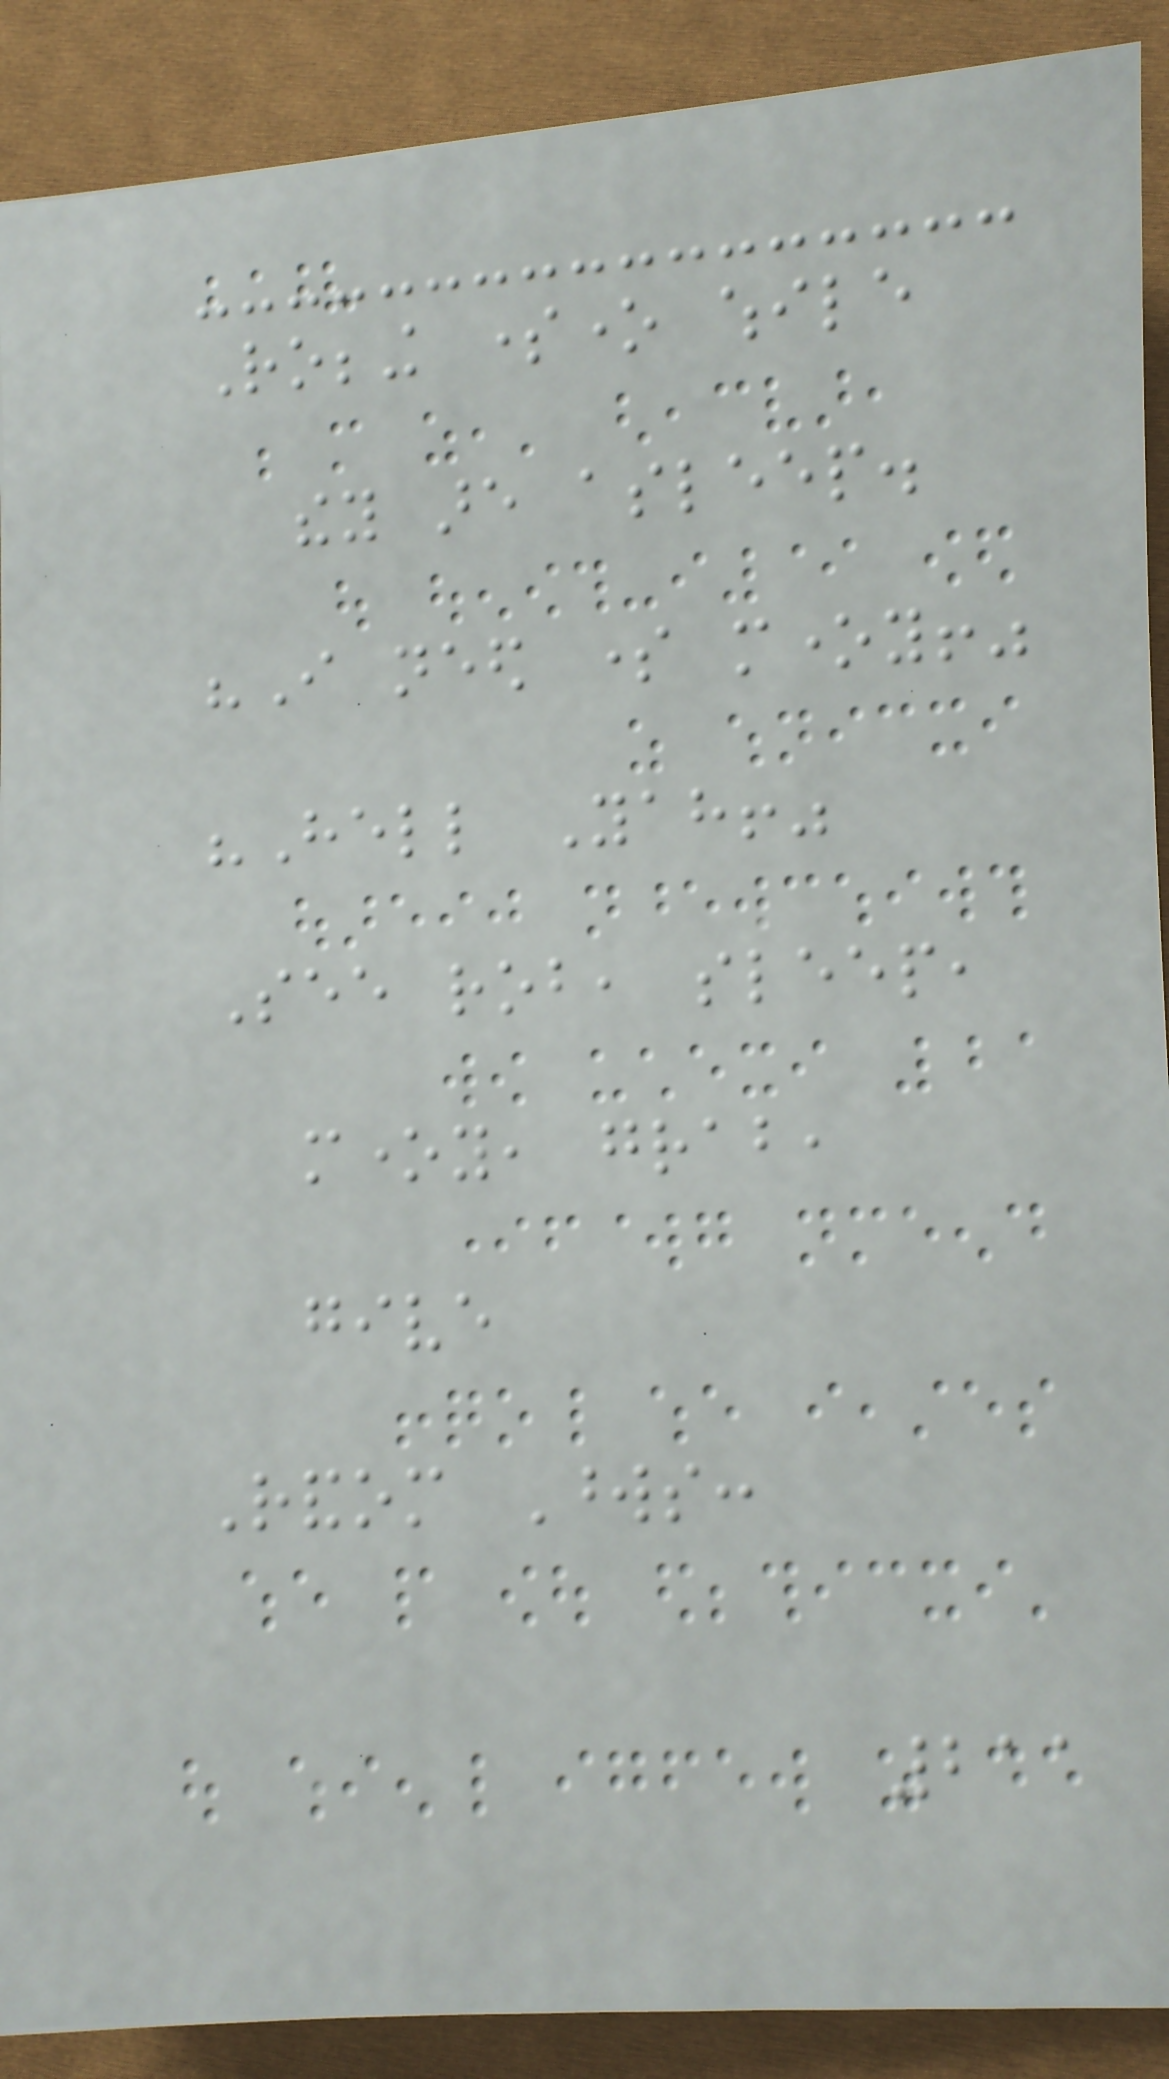Robbing someone while
they are asleep.
"I need some money!"
"Hell Yah!"
See rob, sleep,
money, grab,
give
Random Words:
211
